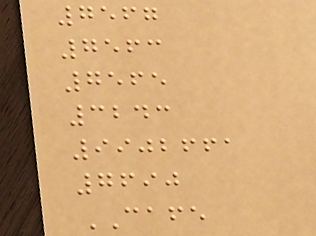7567
7563
7565
3243
9902661
7690
CAFE
